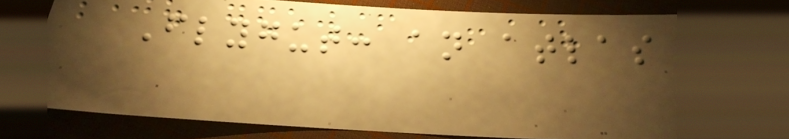Flygut: an atlas
